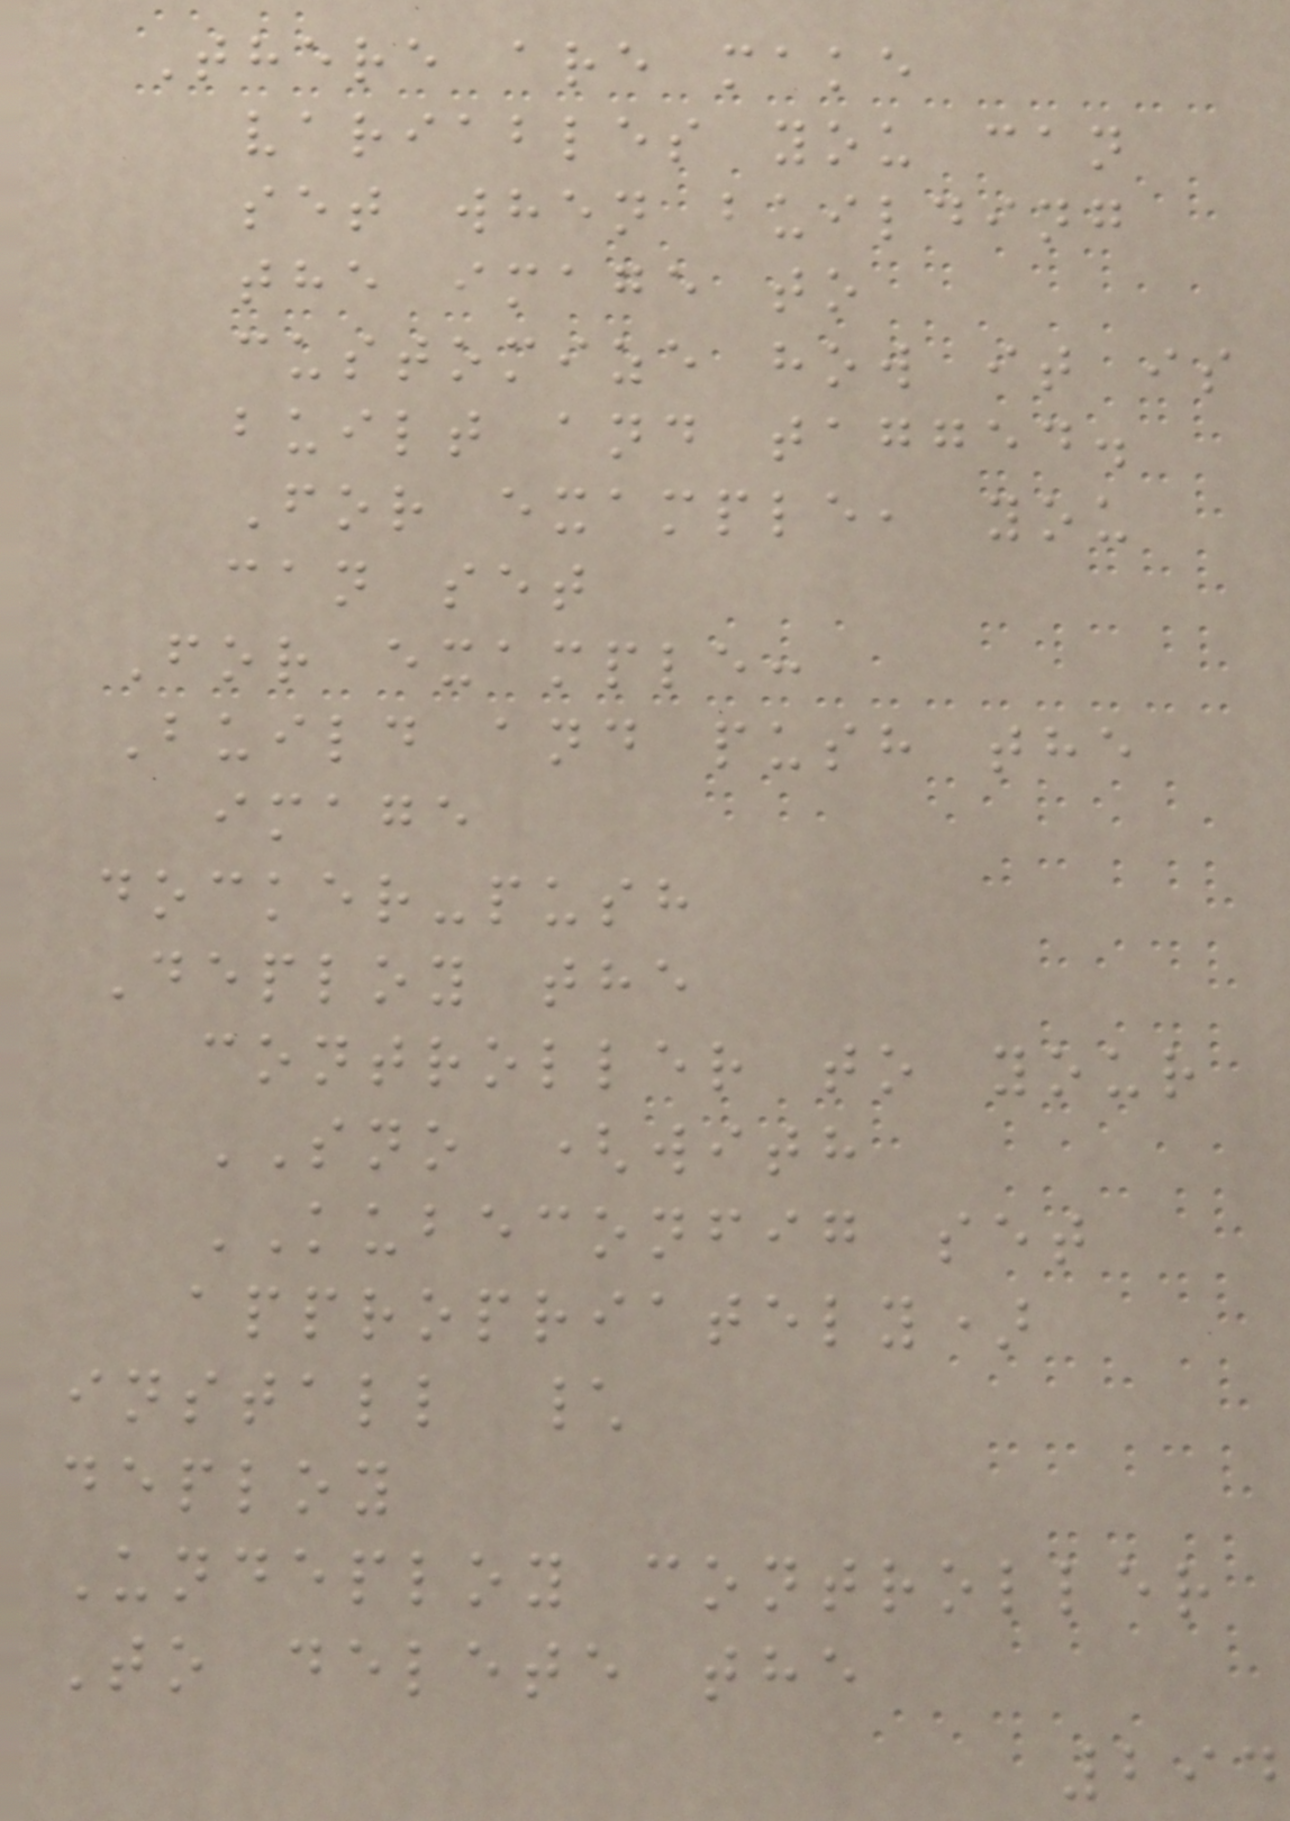There are make
variables you can
set when building
the image to
customize how it is
built and tagged.
For example, you
can set
For example:
Build and push the
image
docker-push
Deploy the
controller to your
SNO (with
KUBECONFIG set
appropriately)
install \
deploy
Undeploy controller
To delete the
294
